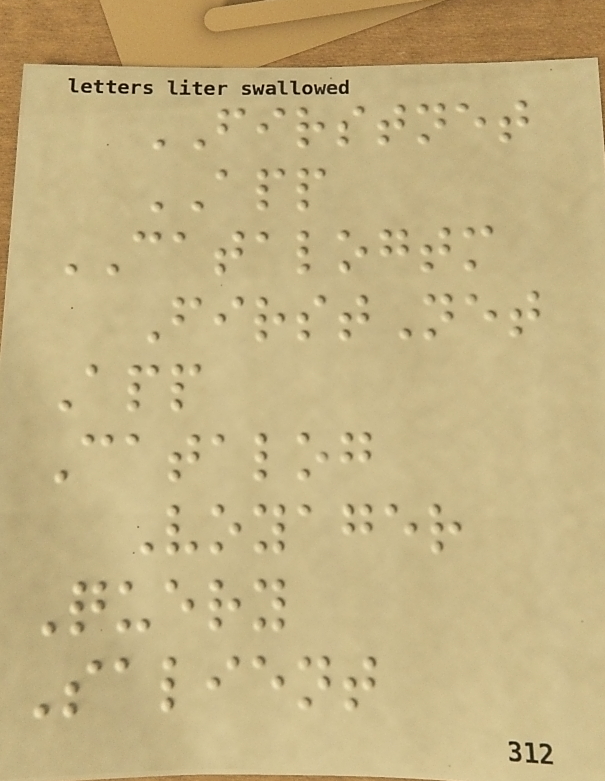FIRSTNET
APP
CATALOGTM
FirstNet
App
Catalog
Voyager
Query
Salient
